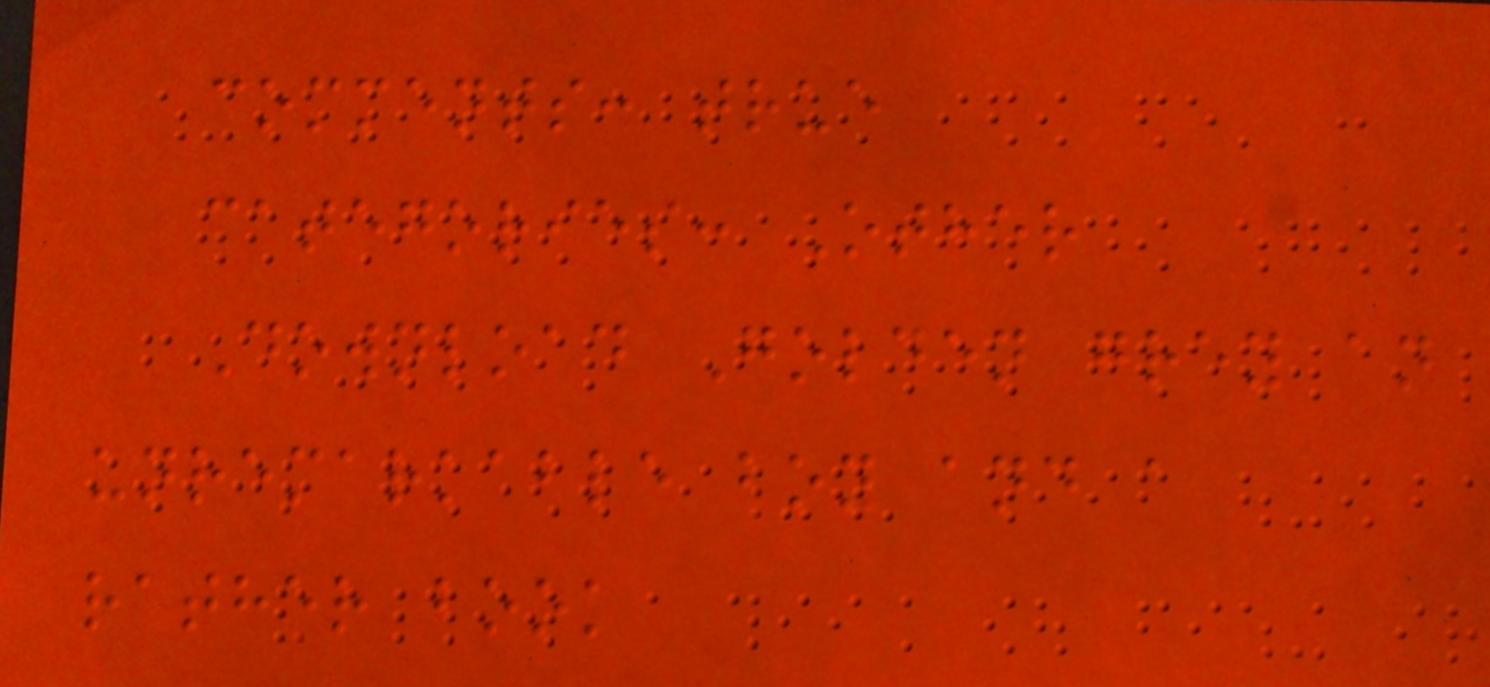comments: true
categories: Other
Download Golden grey an
unremarkable boy and a
rather book
